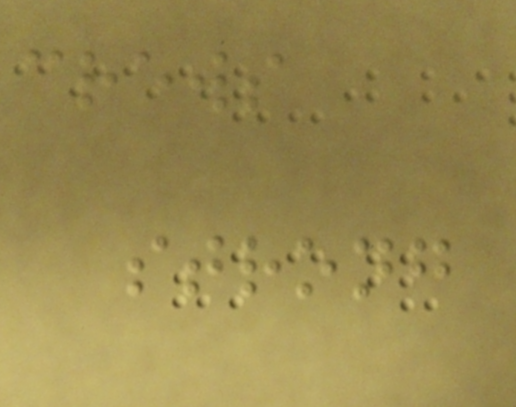crews
strong
